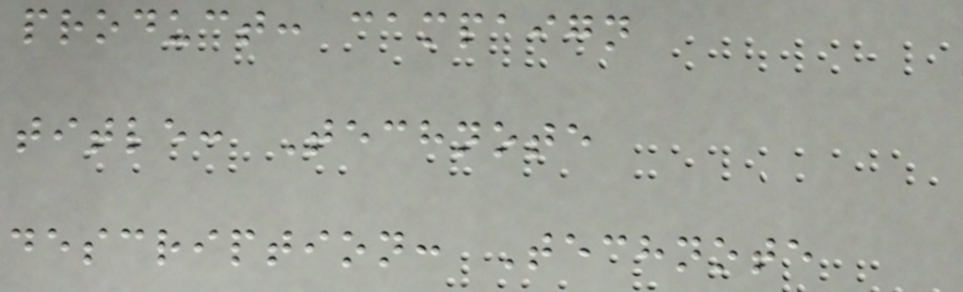product: campaign
title: Technote
description: Technote
